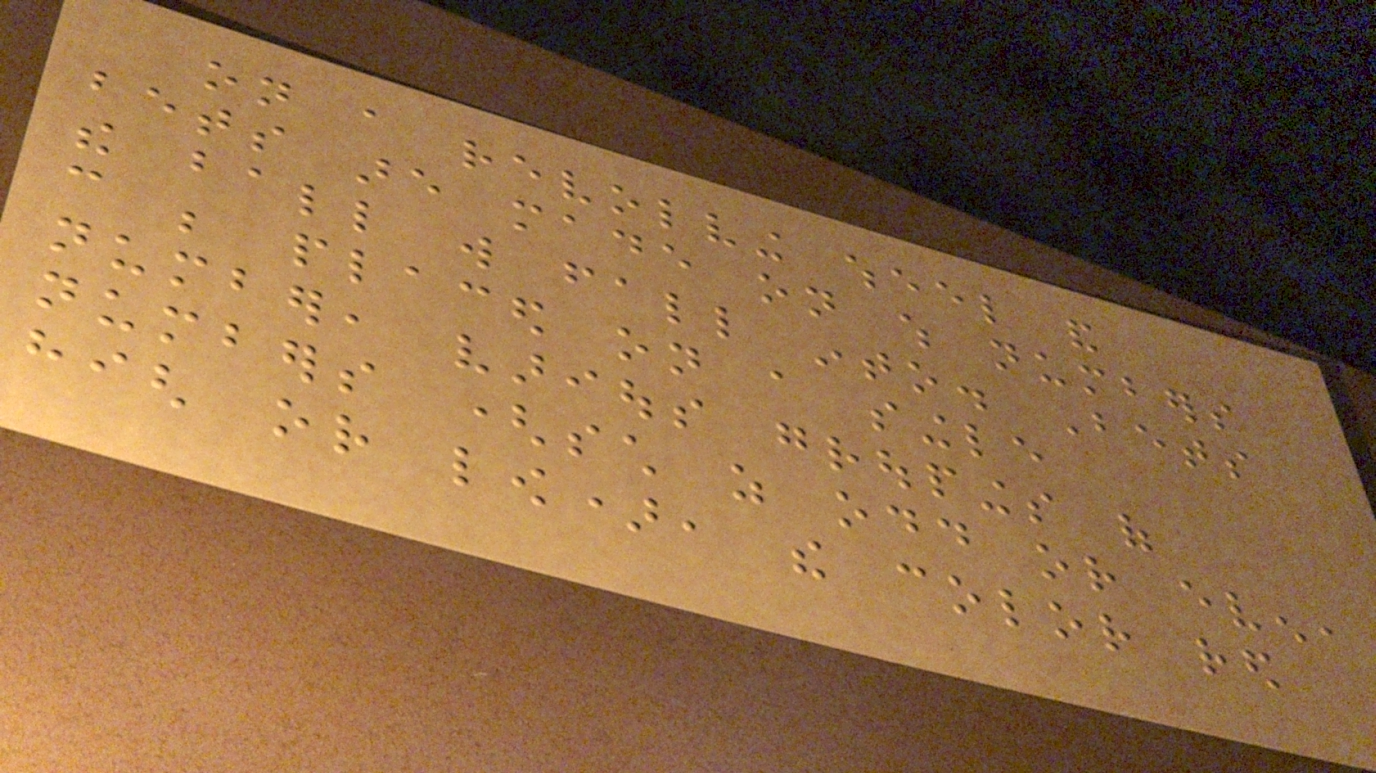on a revolving wheel and
bets are made on which numbers
the ball will fall into. Bets
can be placed on a single
number, various groupings of
numbers (such as odd or even,
high or low), the color red
